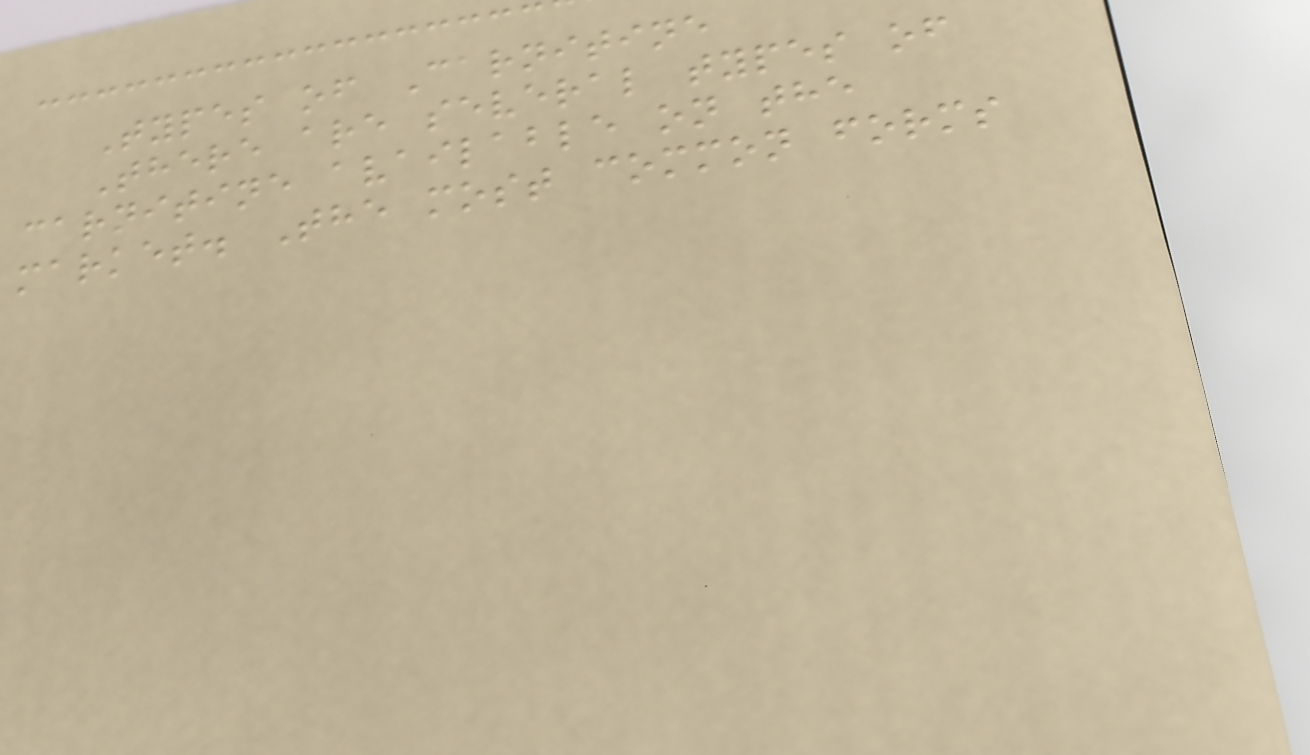Types of Carnitine
There are several types of
carnitine available on the
market. The most common forms
